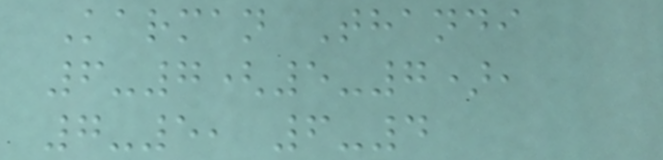Karman Thandi
6-7(5-7),
7-5, 6-4
